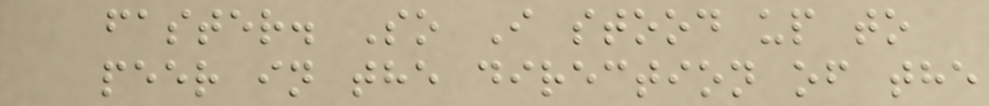faster. So I stood up to
peer in the direction of the
